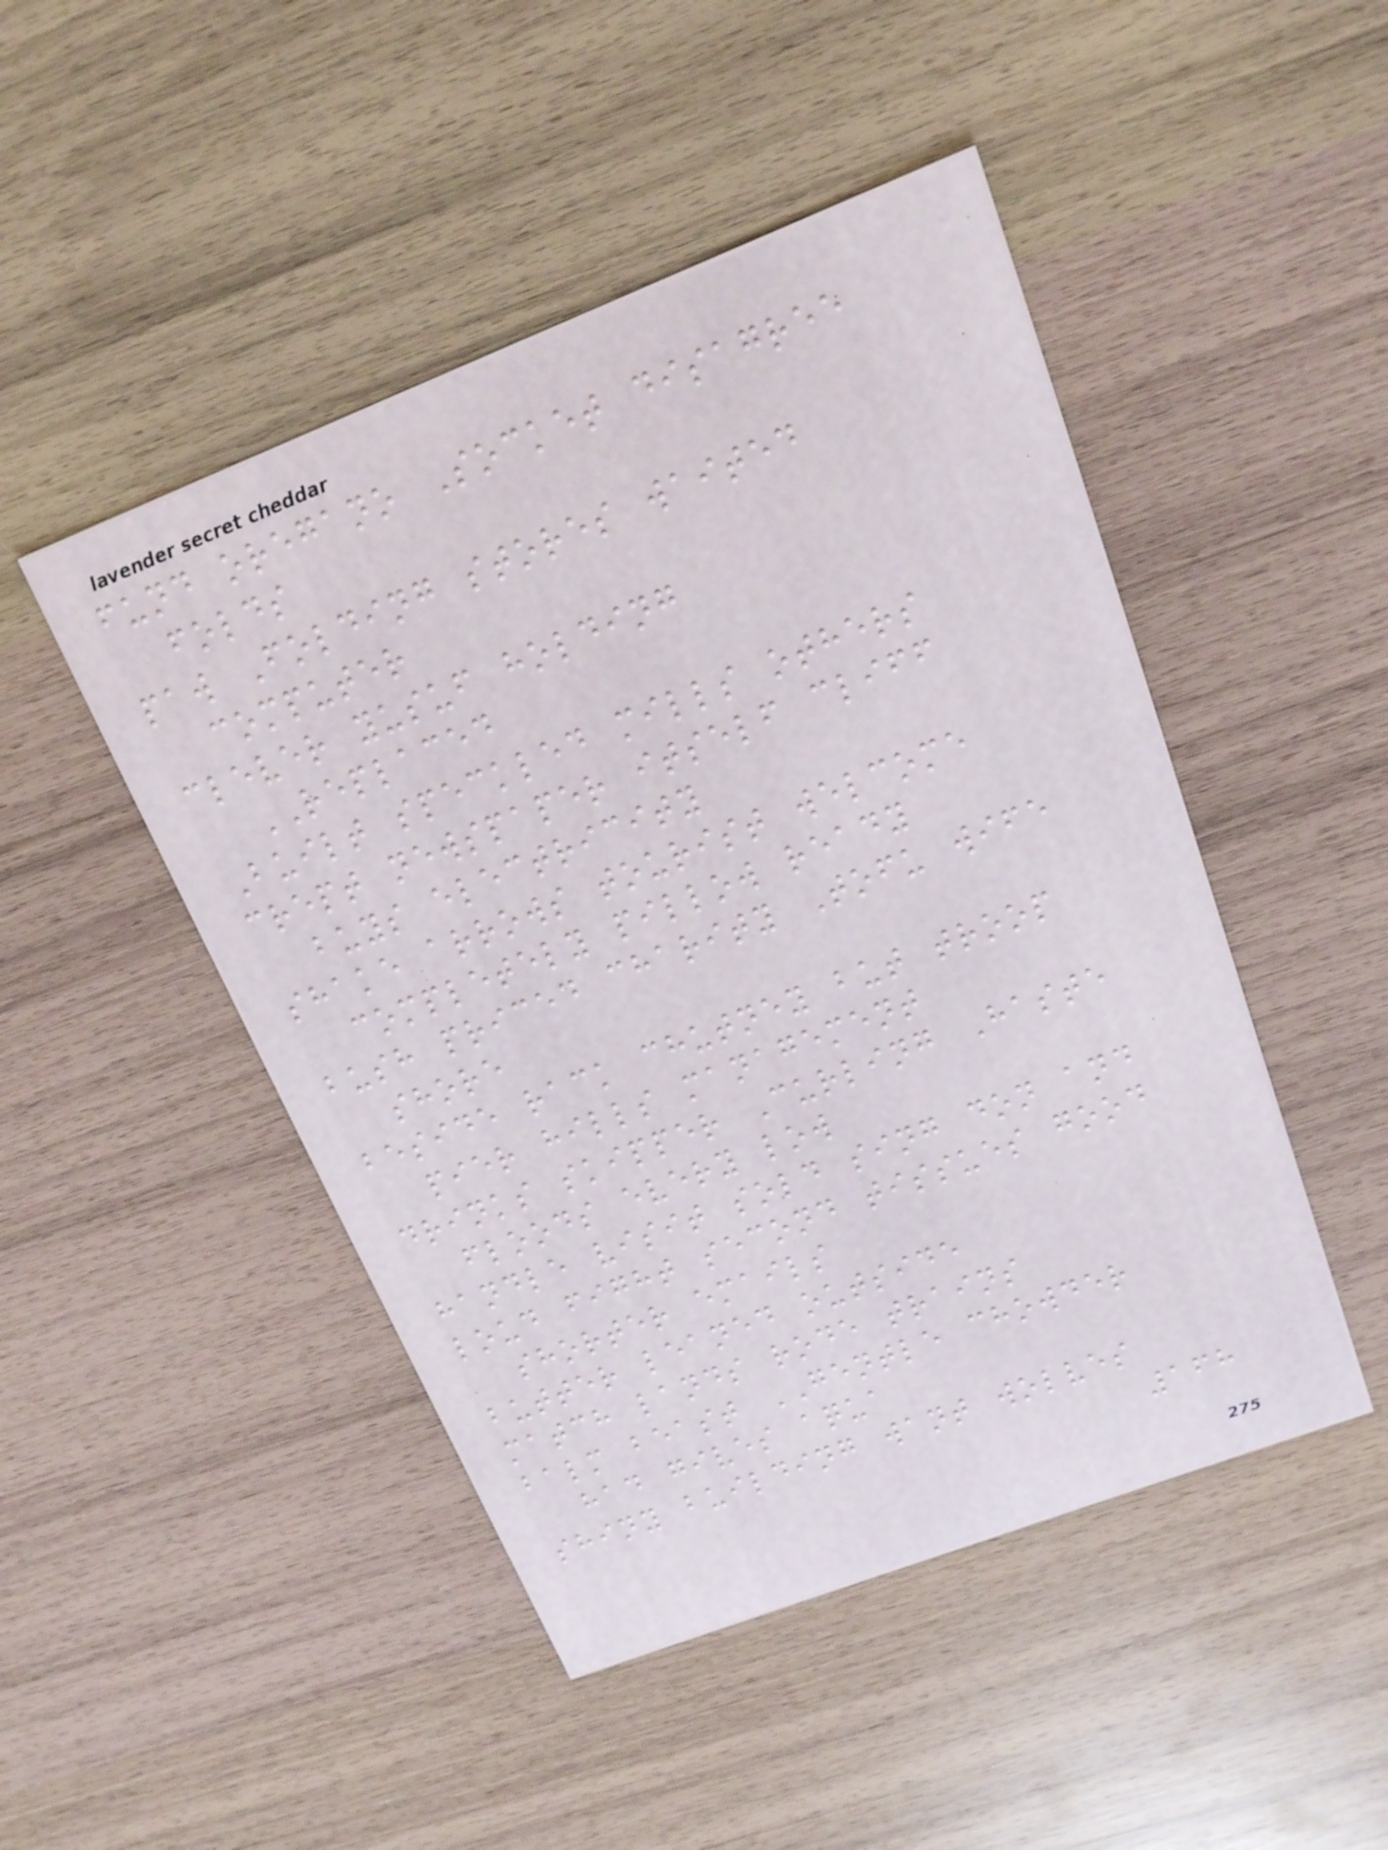fund oregano Socket disagree
folds
paw Folding stores waited
computer
clever yusuf holding
REPLACED
Built speckled mills others
crept newspaper itself cliff
buys electricity
shake arrows tourist welcome
completely pillow ready
bush priced charity Tofu wife
shore
beside rack chutney but troop
pier hills management
drinks skipper Curling Haste
floods every low
handle visit sold sing don and
loud fight second tissues good
shorter emails
butter leaned outside
match lands rode trains
balm beast GENTLE chowder
had gives aqua
shiny building want wolves
168
